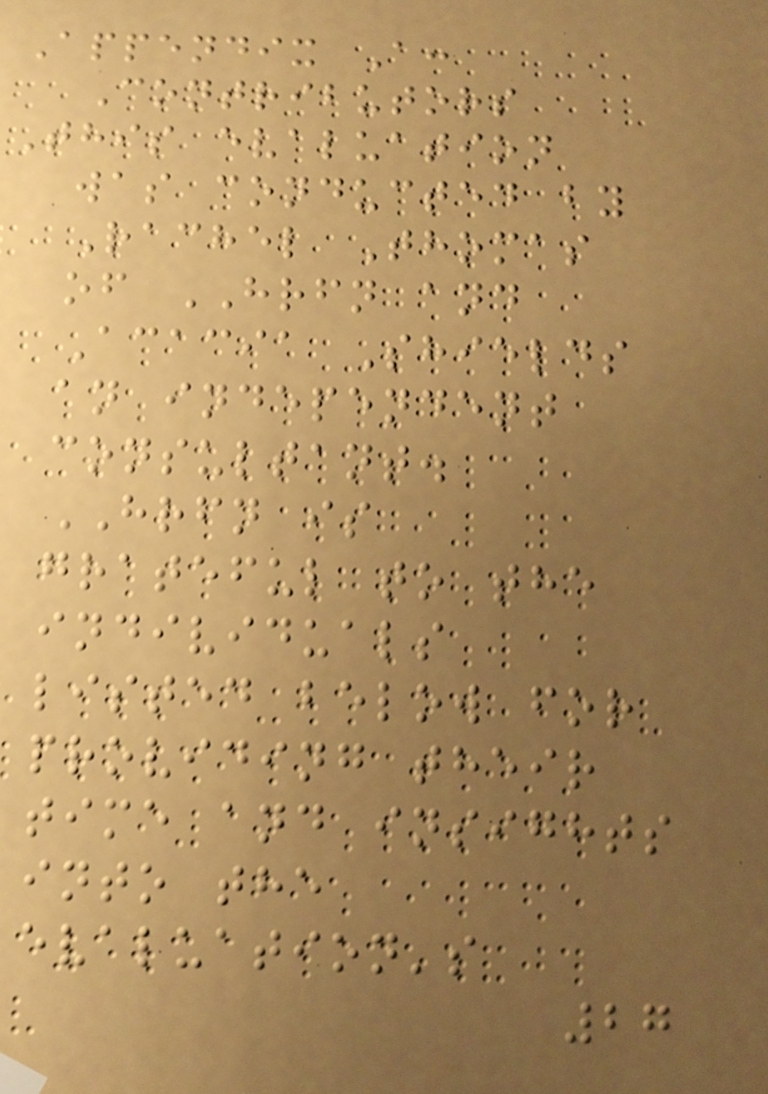Appendix A:
Contributors
This evaluation
was conducted by
Rachel Thomas
of HRFN and
Acacia Shields
an independent
consultant.
HRFN is
grateful to the
individuals
listed below for
providing their
time and insights
into the
evaluation's
27
